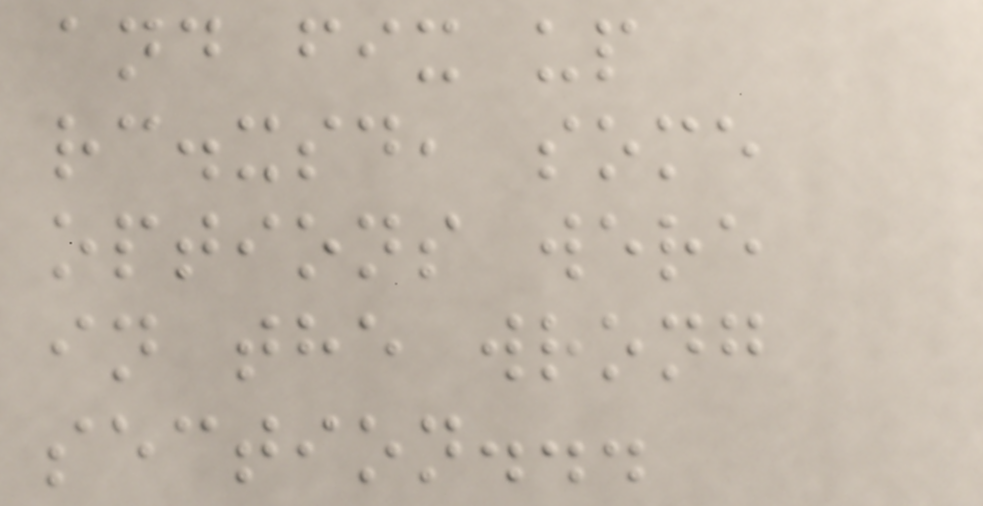and fix up
rc.xsd, some
options were
in the wrong
section...
